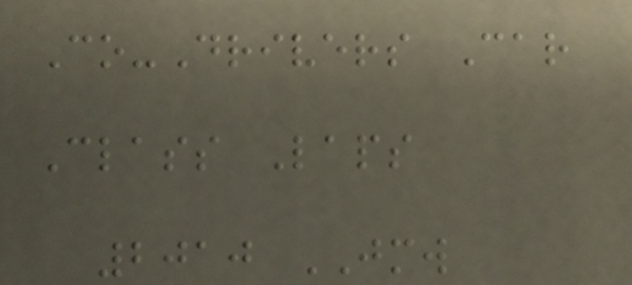Co-Drivers Car
Class Laps
2010 JMW
